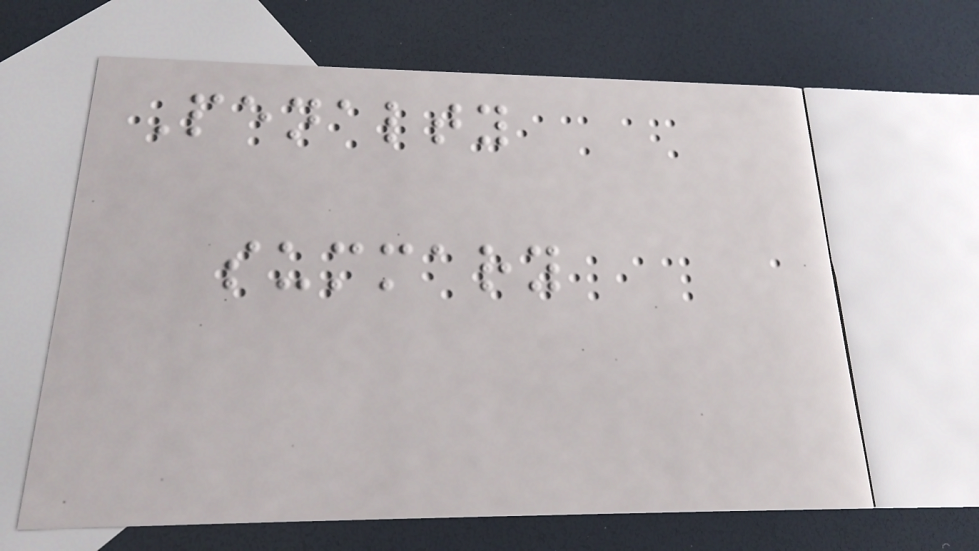Penalty
summary
